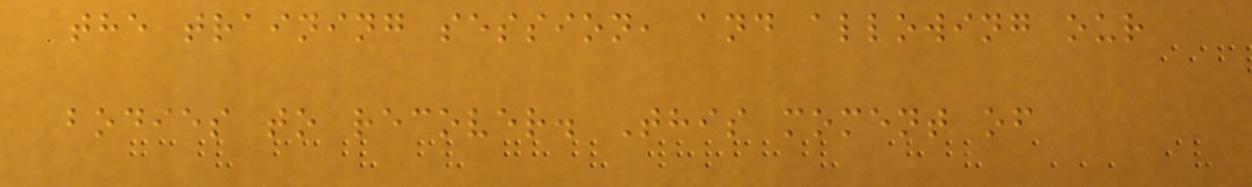the training session, and allowing our
bodies to recover. This moment of
